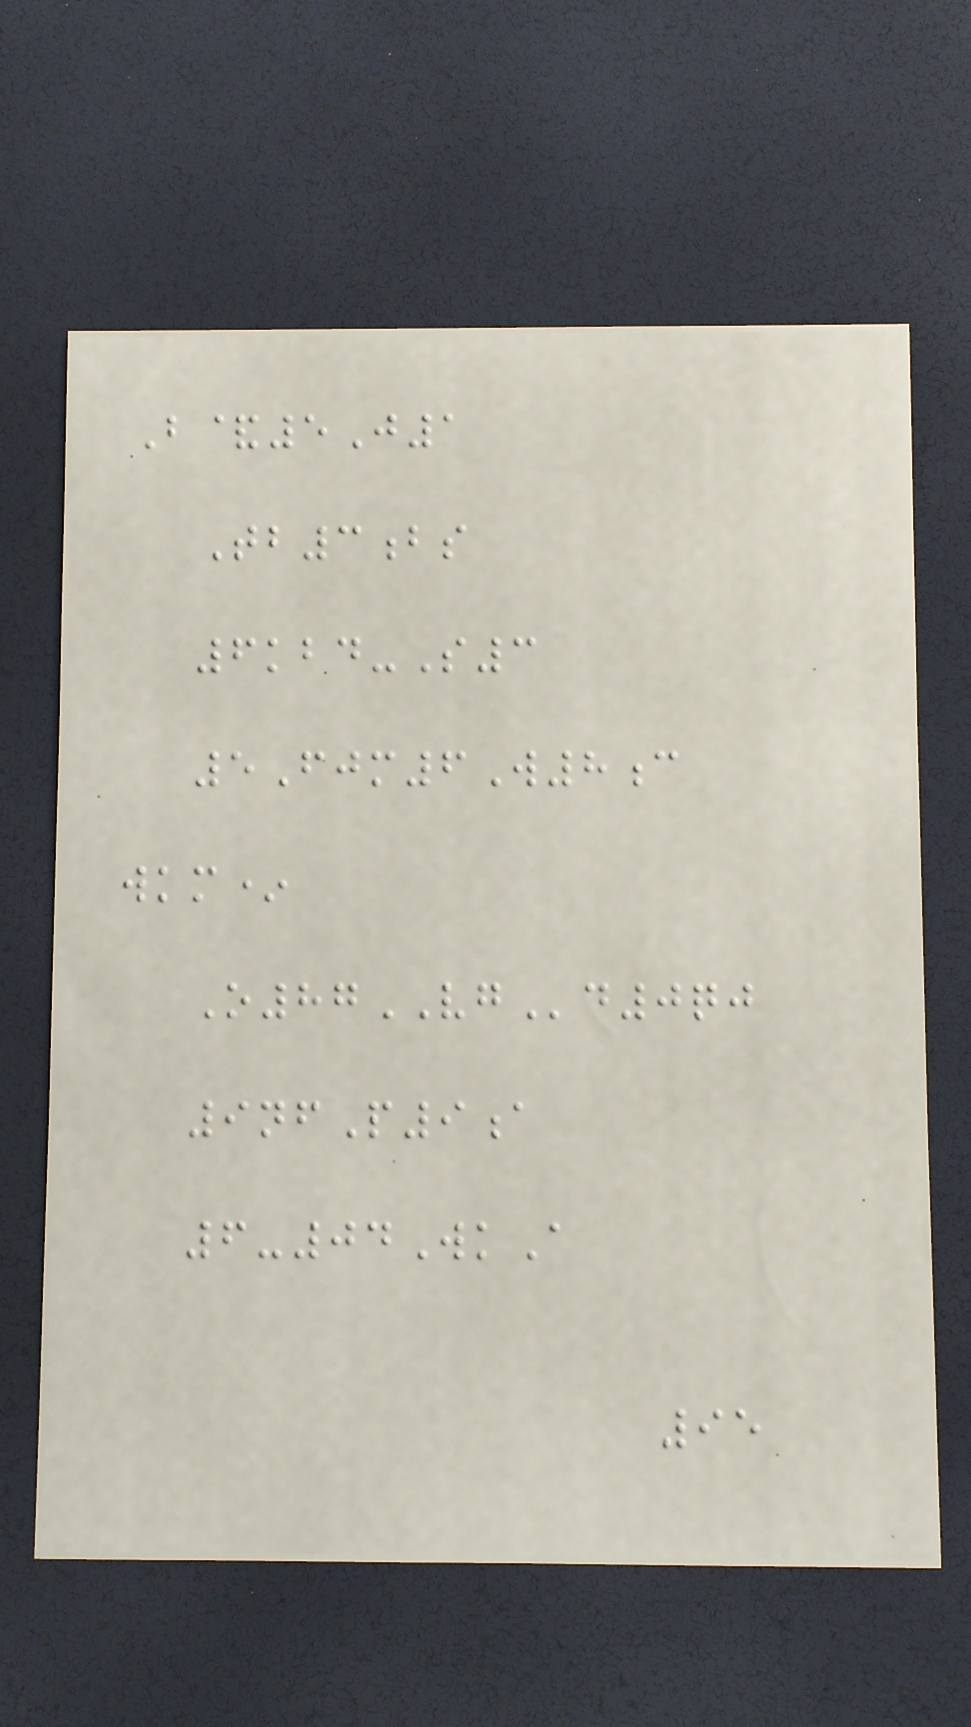B&5J1
Tb3bs
6kbd-S3
5Fjm6W8c
wkm*
O87VGd0qj
9nfP9a
6-04WkA
95
